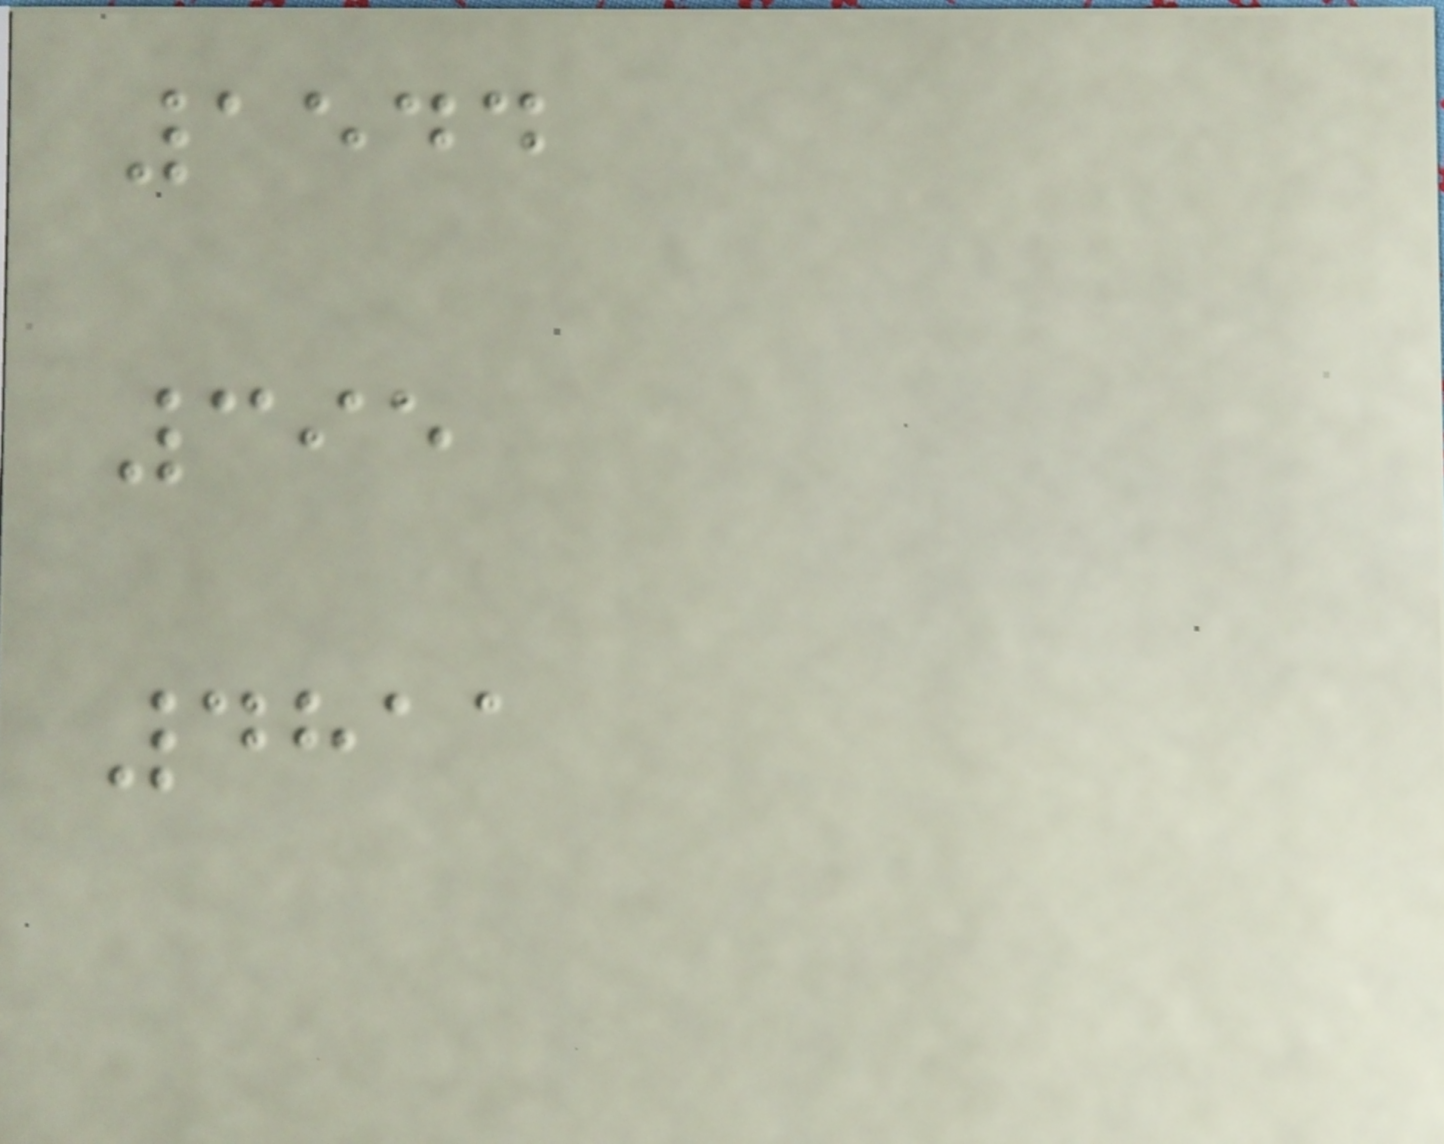1544
395
4811
